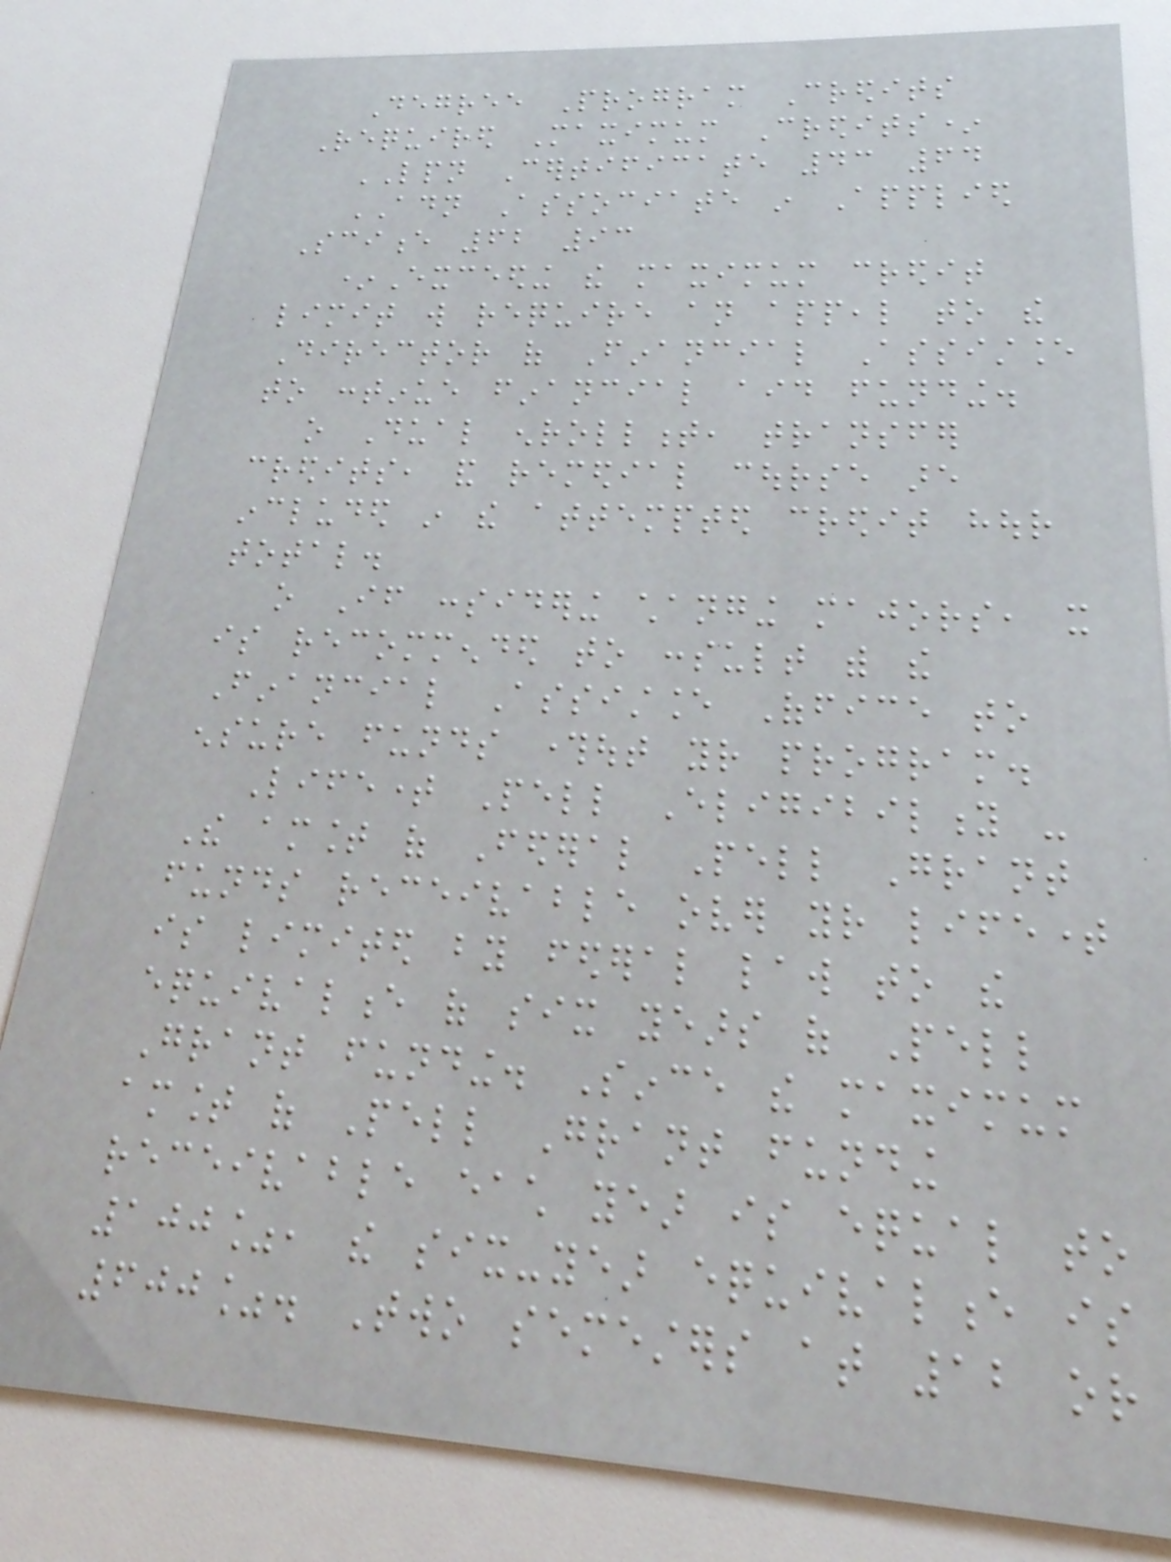Degree Program Credits
Required Maximum Credits*
LPN Certificate 43 64
ADN Associate in Applied
Science 62 93
*Exceeding the maximum credit
limit will require an appeal to the
Director of Financial Assistance
to continue financial aid funding.
o Dual enrollment, transfer
credits, and remedial course are
included in the attempted credit hour
total.
o If considering changing majors, it
is recommended to consult with the
Financial Assistance Office to
ensure funds throughout your program.
Lifetime Pell Eligibility -
The amount of Federal Pell Grant
funds receivable over your lifetime
is limited by federal law to the
equivalence of six years of Pell
Grant funding. Since the maximum
amount of Pell Grant funding
receivable each year is equal to
100%, the six-year equivalence is
600%. Two semesters at 12 or
